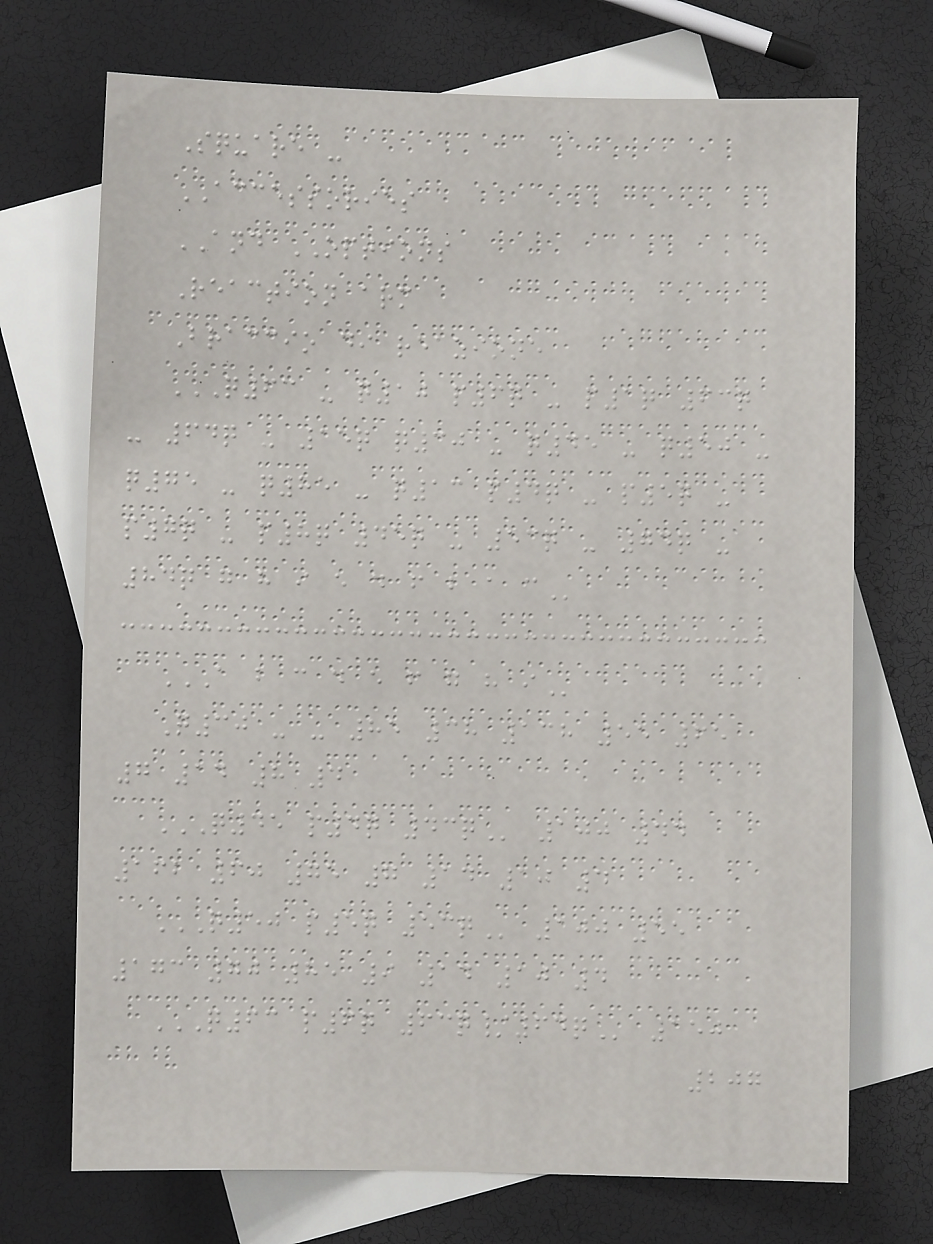Square -
ACCESSORIES
AND OPTIONS
Reaction arm
Braccio di reazione
Q63 - Q10 P6Q - P1Q 63Q
- 64Q - 15Q Q30 - Q45 - Q50 -
Q75 - Q85 - Q13 P4Q - P5Q -
P7Q - P8Q 45Q - 53Q - 74Q -
84Q G H I E D F B A C
A B C D E F G H I
Q30 - - 85 38 138 55 65
7 14 8 4
Q45 P4Q 43Q 100 44
162 60 75 7 14 10 4
Q50 P5Q 53Q 100 55
173 70 85 9 14 10 4
Q63 P6Q 63Q/64Q 150
207
